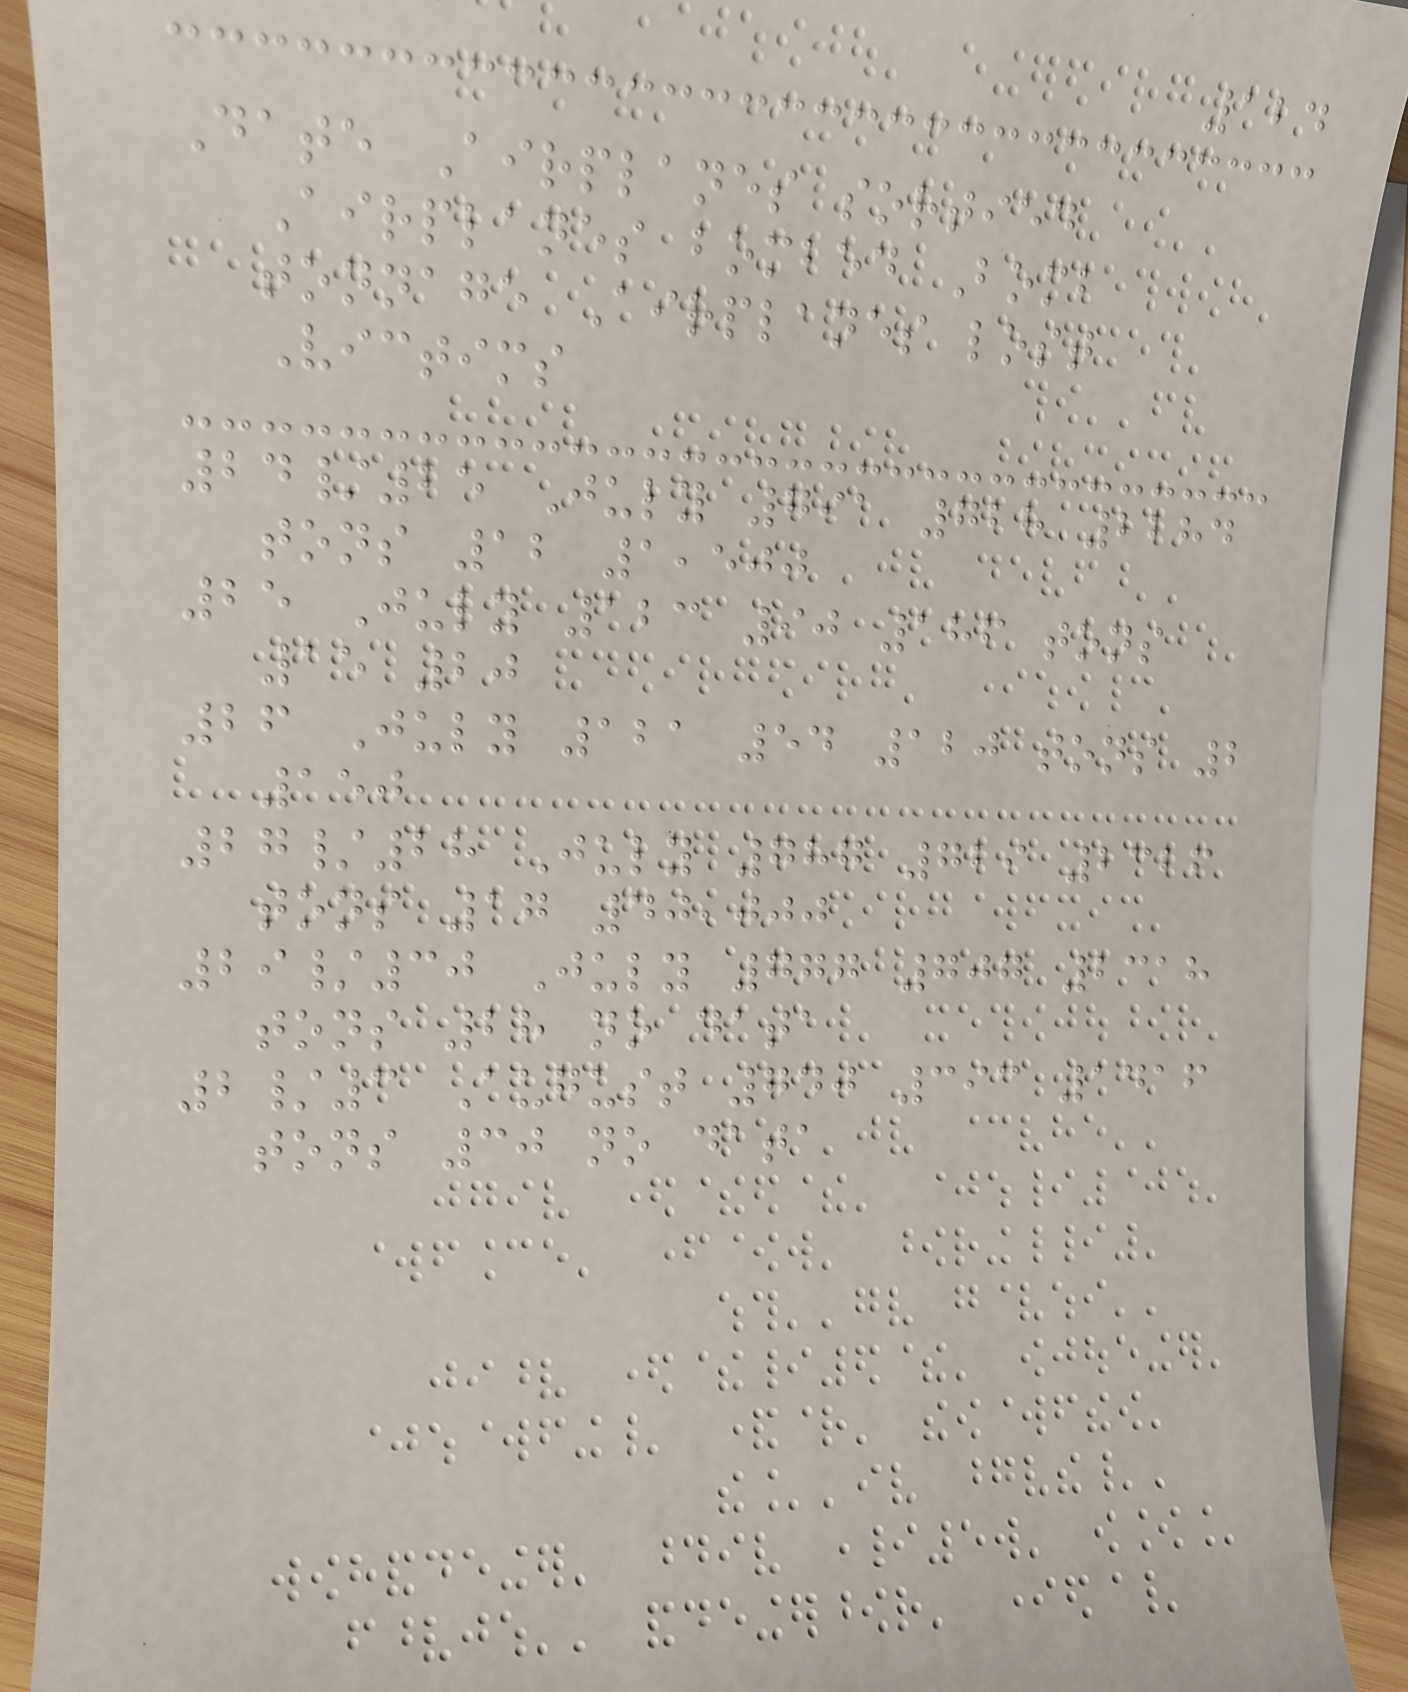124
Date Airplanes sortied
Airplanes bombed Bomb
tonnage Airplanes lost
Victims
24/25 July 791 728 2284
tons 12 1,500
25 July 123 90 186 tons
15 20
26 July 121 54 120 tons 2
150
27/28 July 787 729 2326
tons 17 40,000
29/30 July 777 707 2318
tons 28 no data
2/3 August 740 393 1416
tons 30 no data
